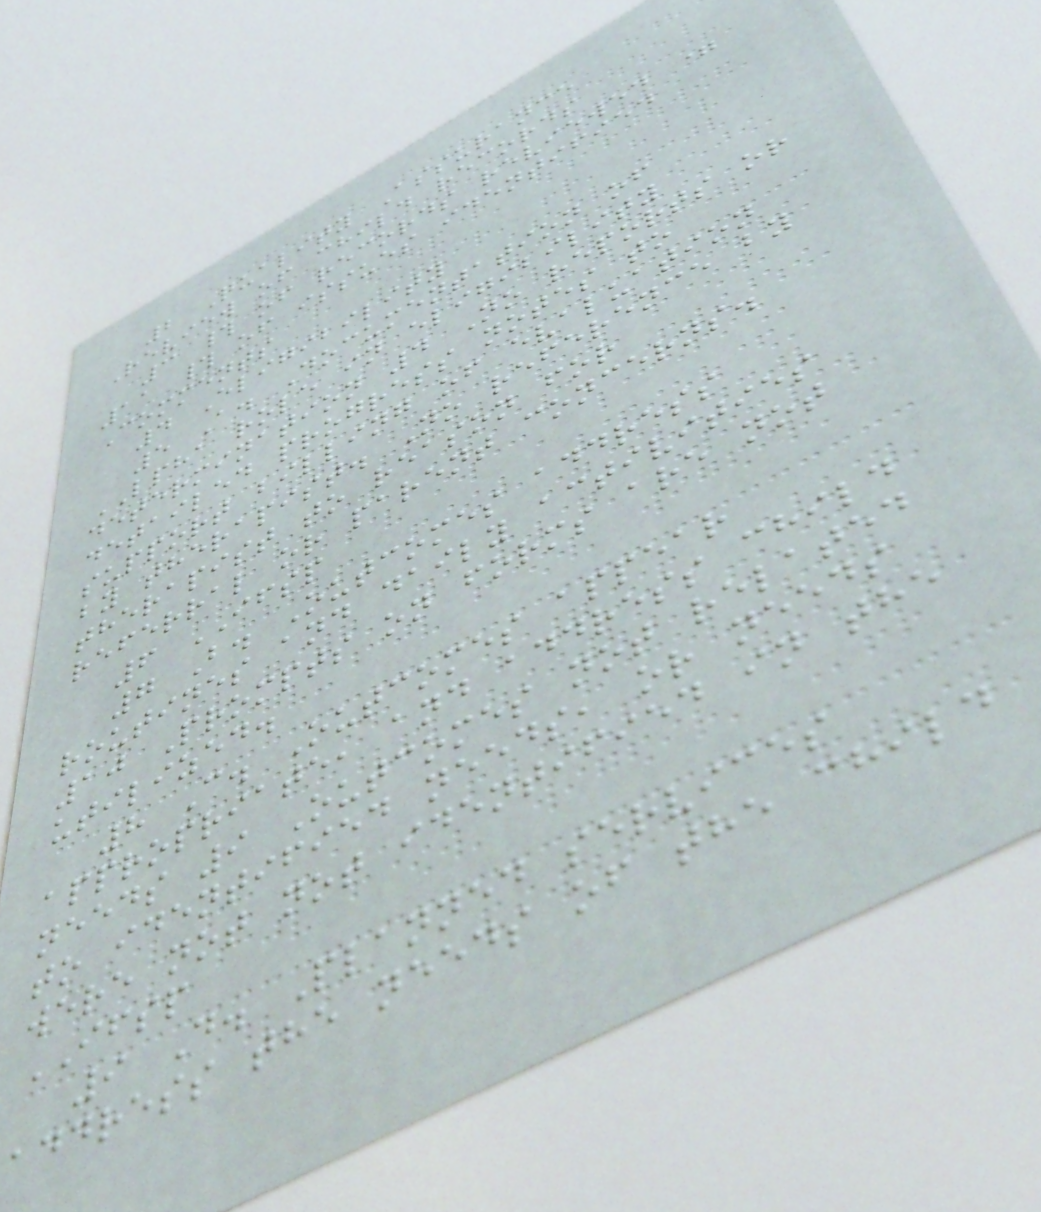2 Quality Assurance
Review of child records
3 # of records reviewed =
11 # of issues identified
Comments
4 Eligibility
5 A. Documentation of
LPHA role in eligibility
determination 4 No reports or
detailed progress notes to
support billing of evaluation
by therapist. No reference by
therapist to reason for
referral or parent concerns.
6 IFSP
7 B. Outcomes address
routines and daily activities
10 Prompts on forms are not
utilized.
8 C. Outcomes appear
appropriate, and address child
needs 9 Outcomes not related
to identified needs, or needs
were not not identified in the
IFSP
9 D. Planned services
address the needs of the child
